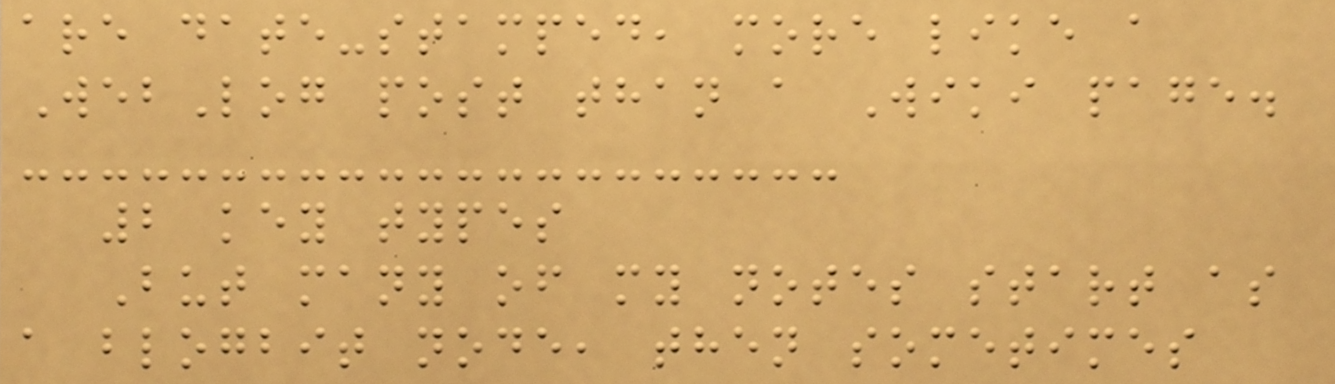are date-stamped, more like a
WebLog post than a Wiki page.
2 key types
But many of my notes start as
a blogbit node, then sometimes
